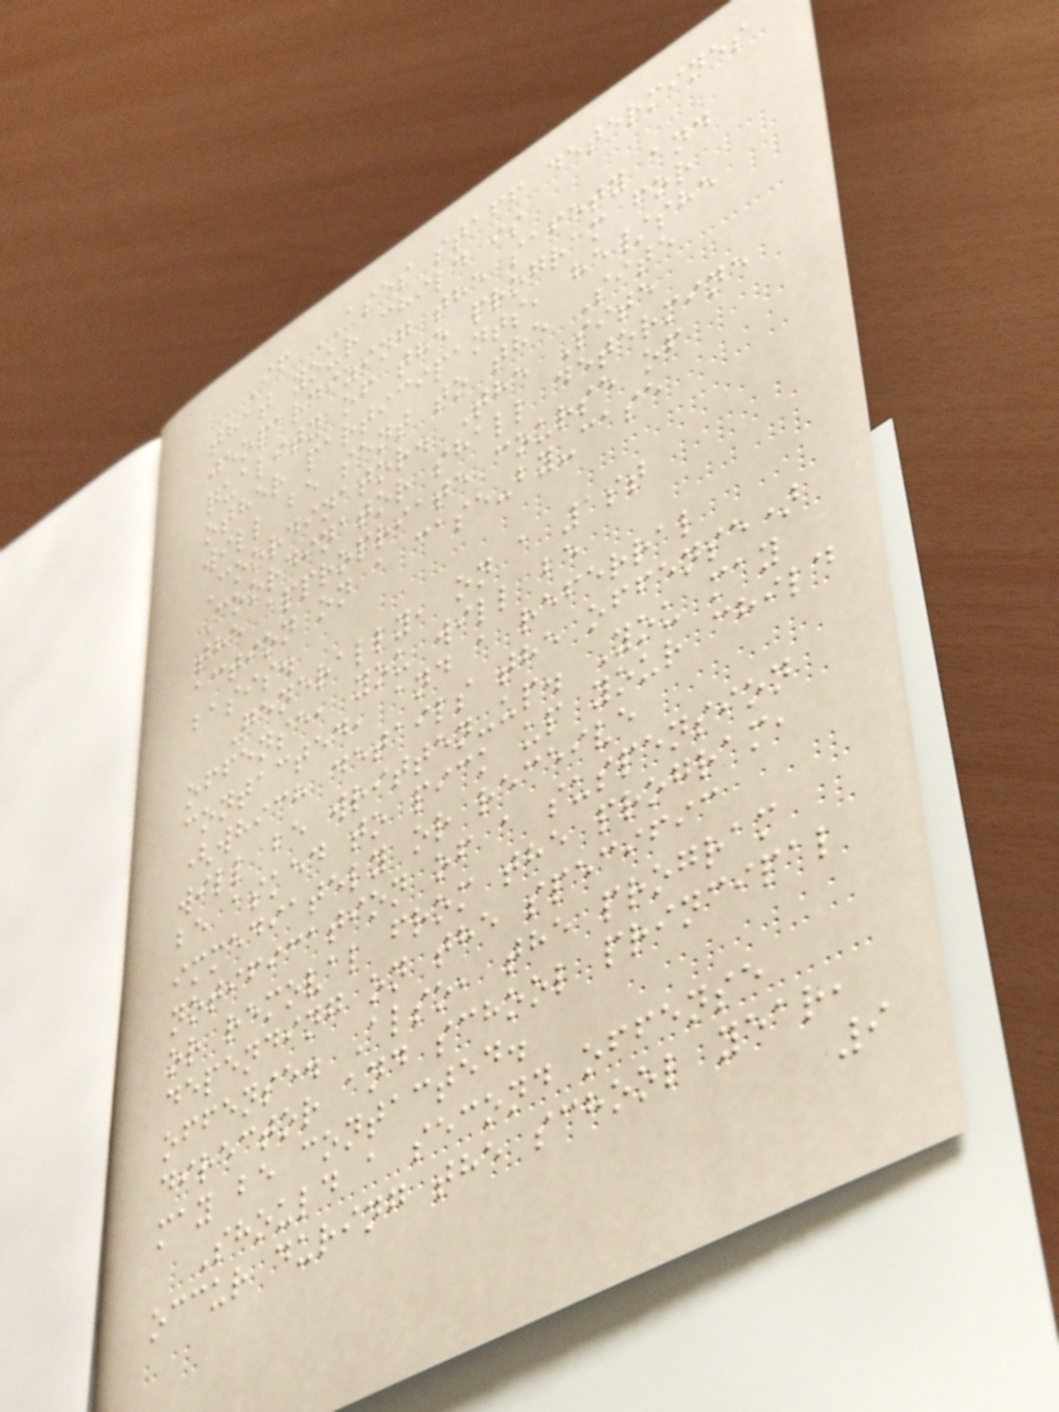If ASES staff determines
that your child is
jeopardizing the safety and
quality of the program for
other participants, he/she
will be sent to the Site
Coordinator. The Site
Coordinator shall determine
the appropriate course of
action on a case-by-case
basis.
Generally, on a 1st
offense, you will be
contacted, and a referral
(which details the offense)
will be written-up. You may
be asked to pick up your child
immediately or receive
notification of a suspension
or removal from the program,
depending on the specific
offense. Also, the program
director and school principal
may be contacted.
Should a second offense
occur during the school year,
9
